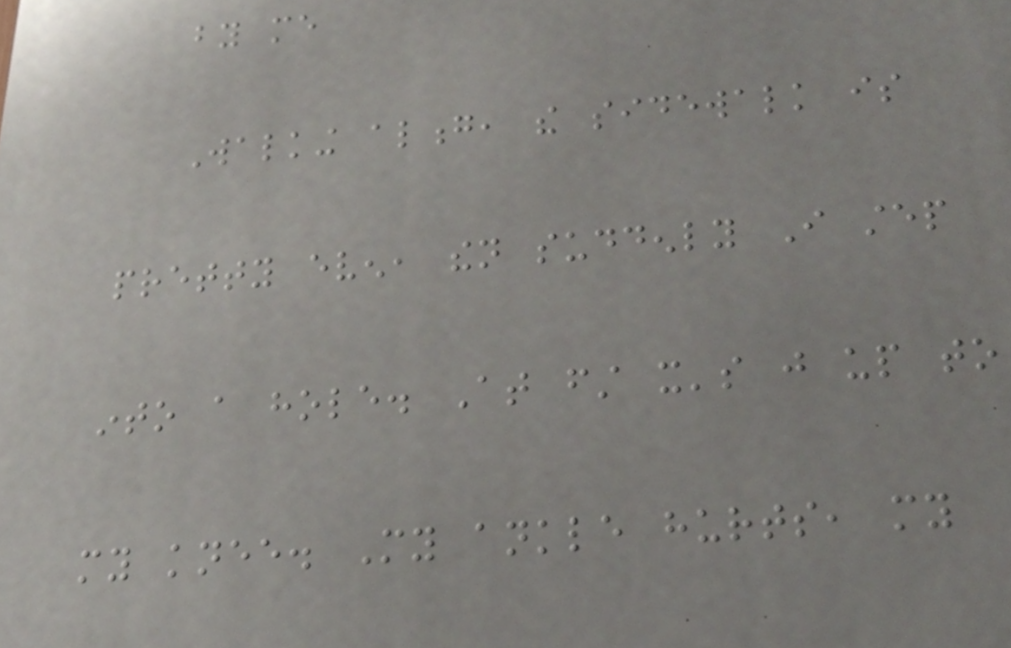by me
Walking along, the sidewalk is
pretty even, then suddenly I step
into a hole. At first it's just up to
my knee. My ankle hurts, my
